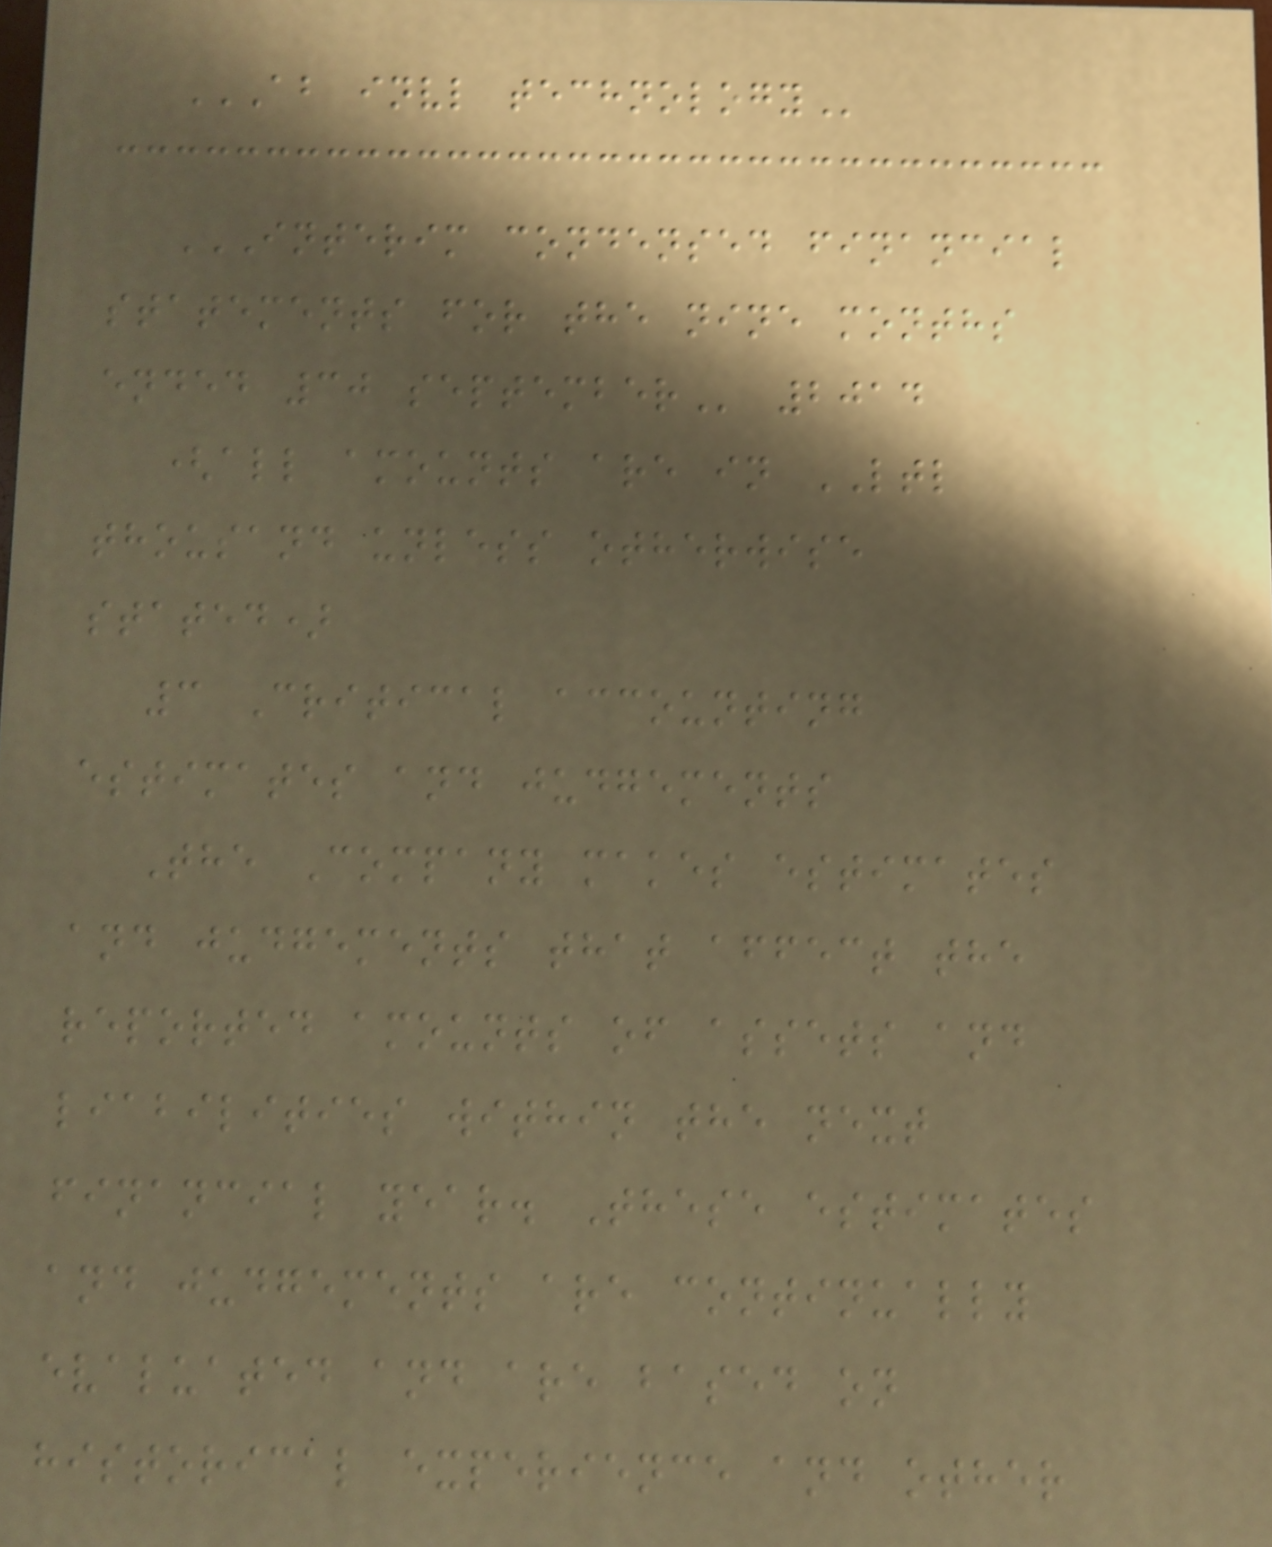AB INVL TECHNOLOGY
INTERIM CONDENSED FINANCIAL
STATEMENTS FOR THE NINE MONTHS
ENDED 30 SEPTEMBER 2014
(all amounts are in LTL
thousand unless otherwise
stated)
3 Critical accounting
estimates and judgements
The Company makes estimates
and judgements that affect the
reported amounts of assets and
liabilities within the next
financial year. These estimates
and judgements are continually
evaluated and are based on
historical experience and other
